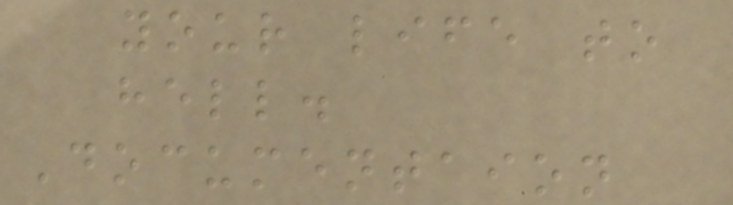your life to
hell.
Documentaion
